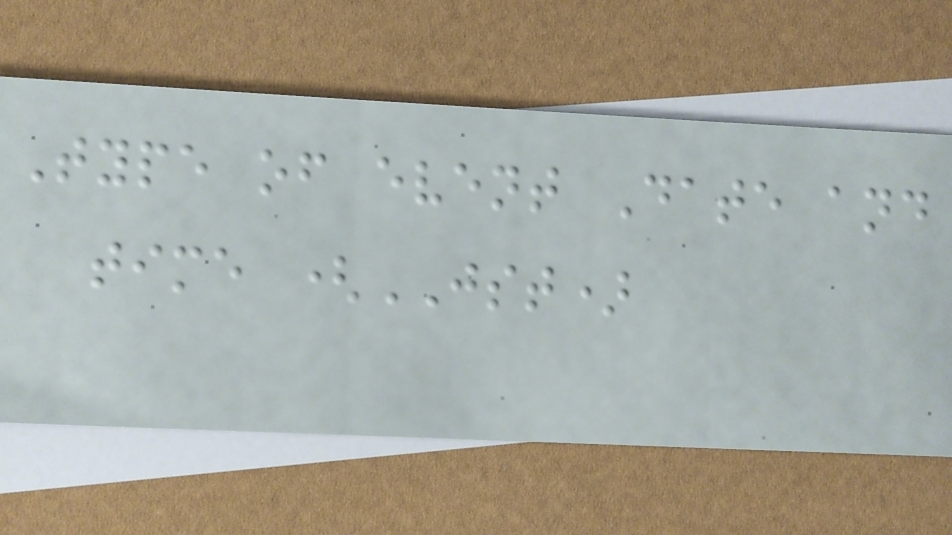Type of event Date and
time (JST)
